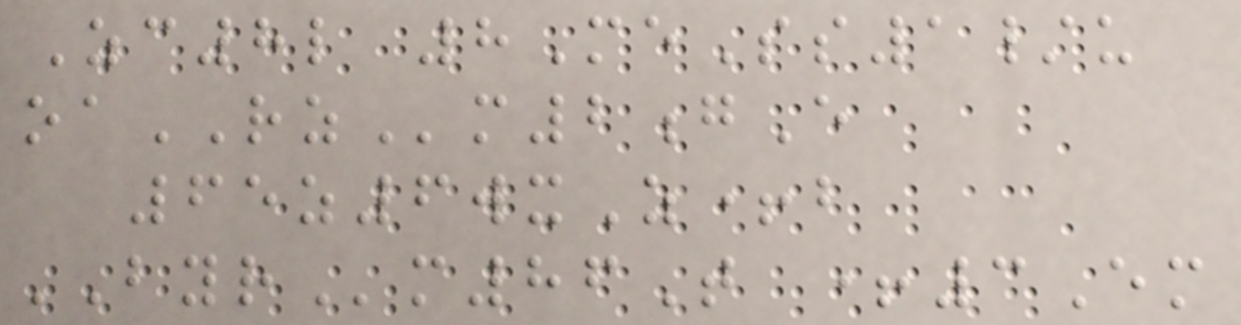Zc8l 8MeSs1/u
oaRZm2gE
65z6wxZ+b
BYRm86T +3Em
